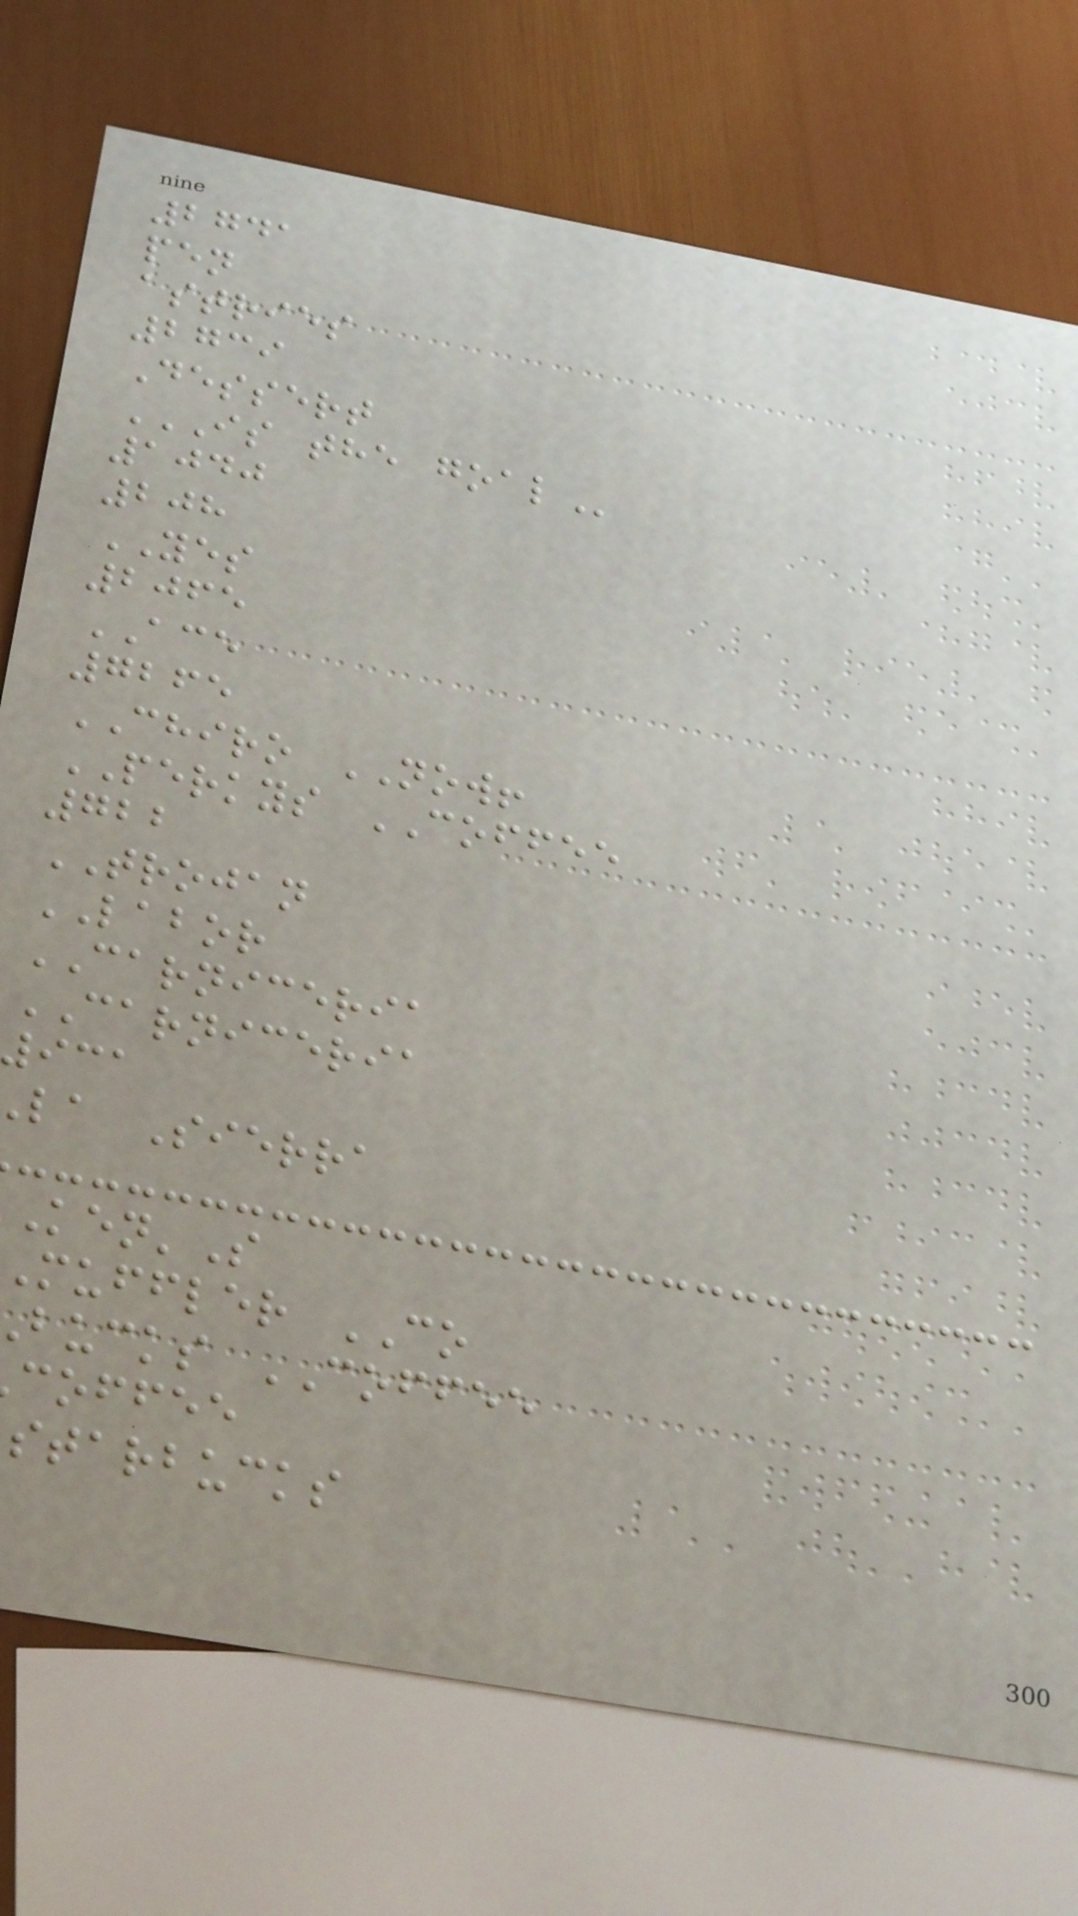2741
pen
astries
2739
Dessert
IS THE GOAL
1040
208
YES
2065
ACE
7265
CHIRO NOW!
PERKYS COFFEE
722
TROJAN
LABOR
CARNICERIA
CARNICERIA
931
la Sierra
muffler CO
bucks COFFEE
coffee
starbucks
